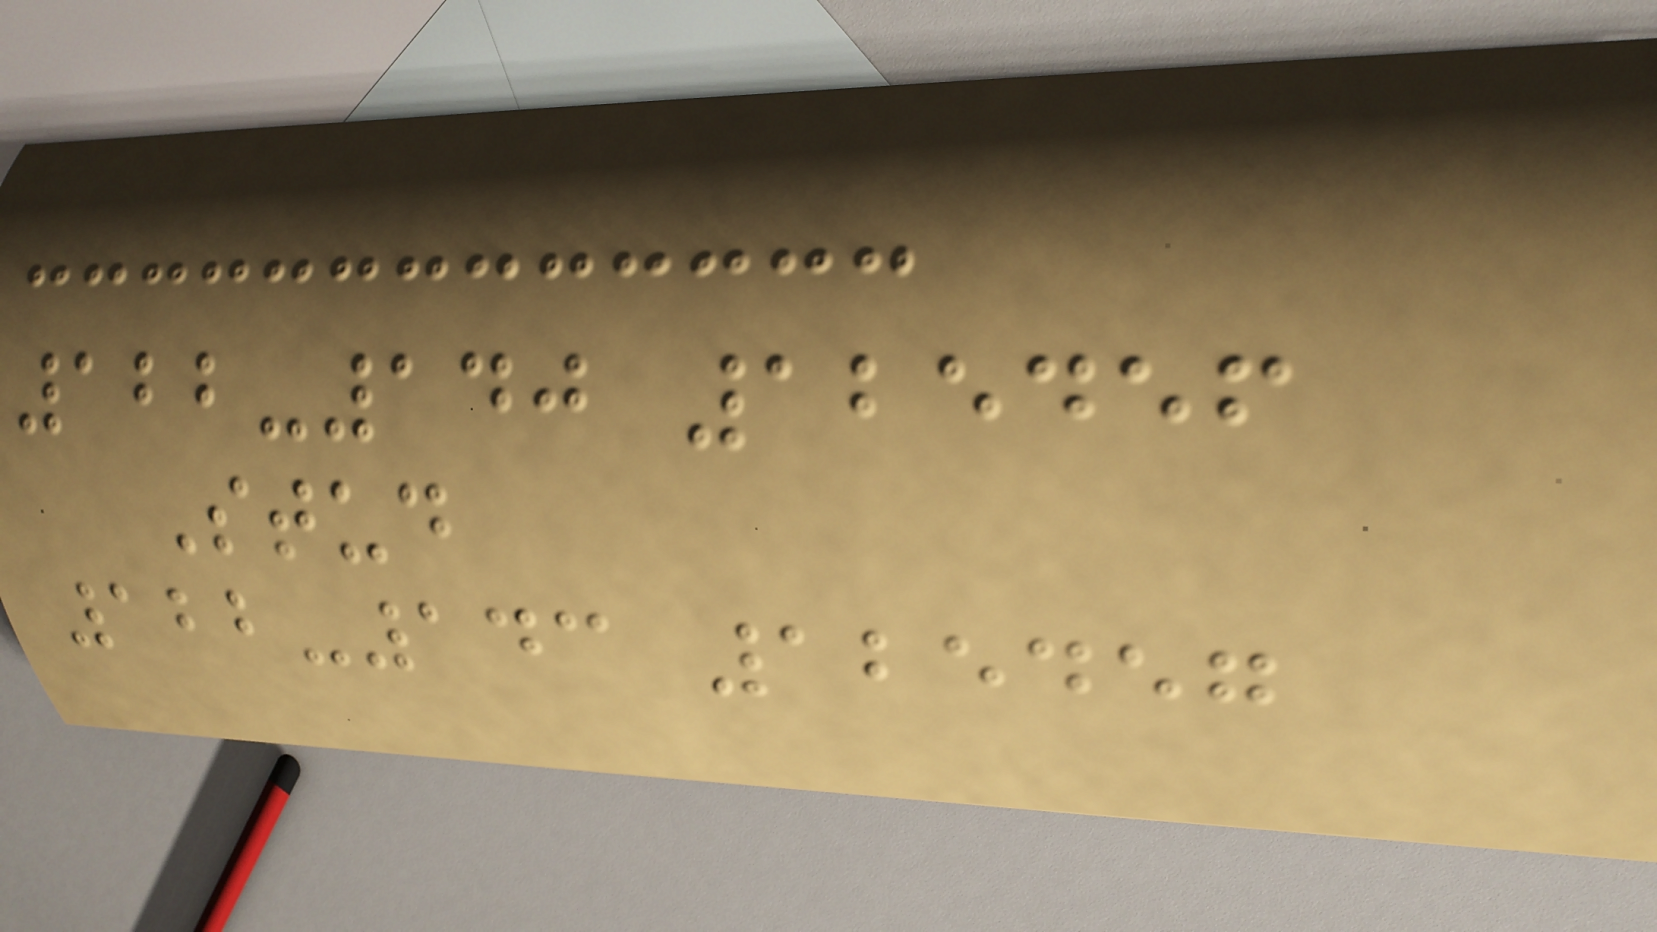122-140 125456
Stud
122-143 125457
